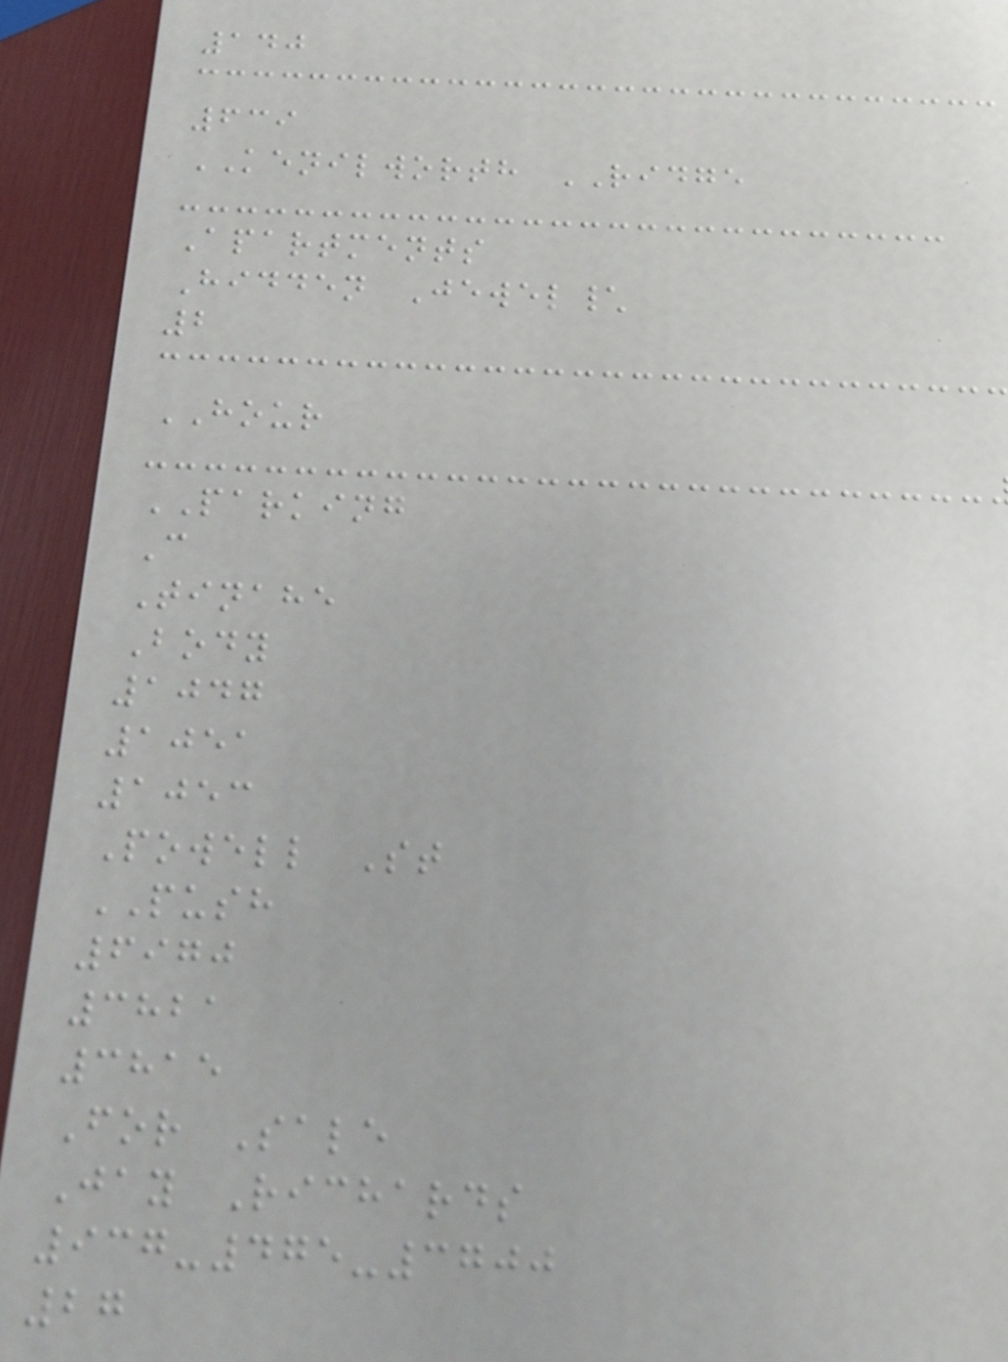140
639
KENILWORTH RIDGE
Apartments
Hidden Jewel\
2
HOUR
PARKING
C
Tinahe
Body
1047
1051
1053
Powell St
PUSH
6970
3821
3815
For Sale
Jay Richards
937-475-3700
27
